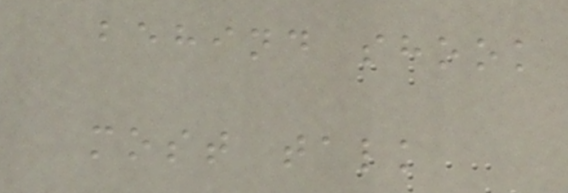behind shook
most talk
